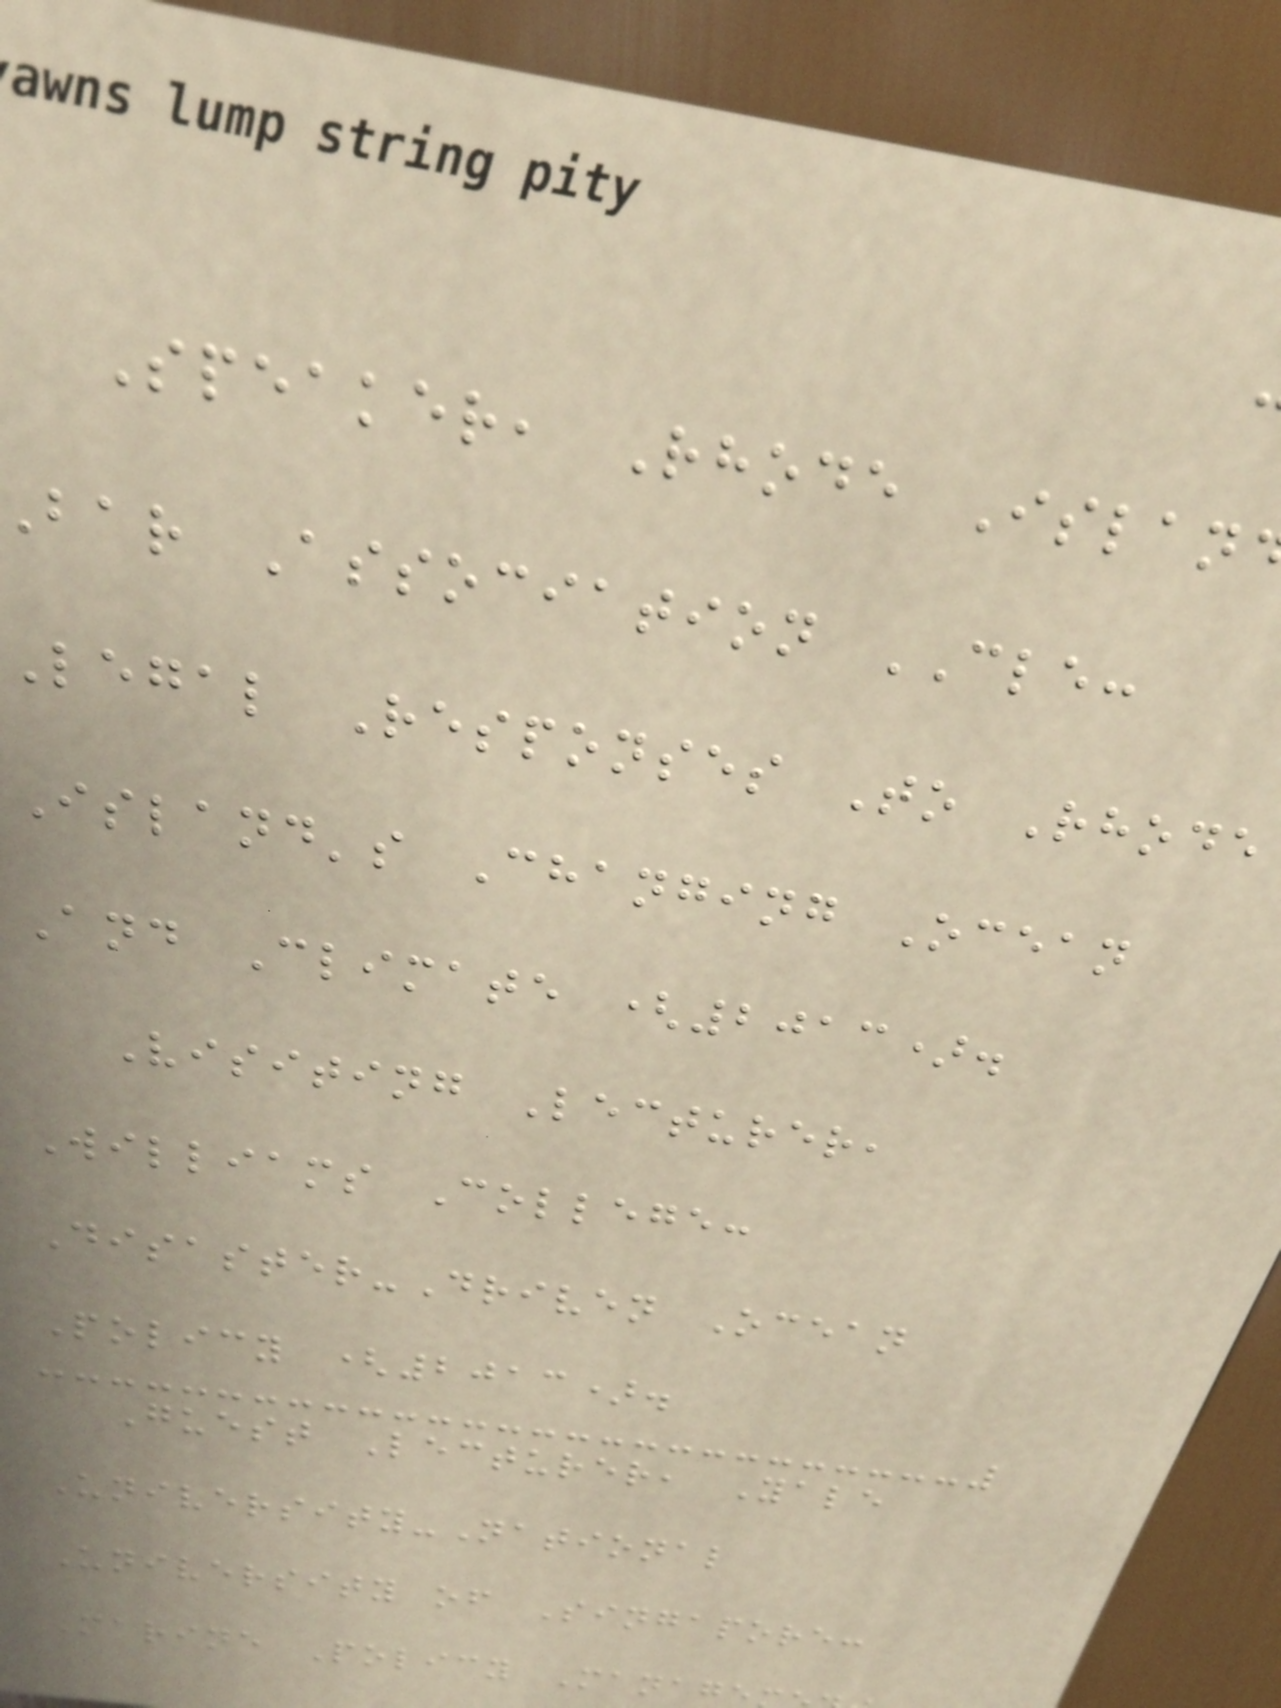Speaker, Rhode Islan
bar Association CLE:
Legal Responses To Rhode
Island's Changing Ocean
And Climate (2013).
Visiting Lecturer,
Williams College:
Disaster-Driven Ocean
Policy (2013).
Guest Lecturer, Yale
University-National
University of Singapore:
Marine Policy Manag
